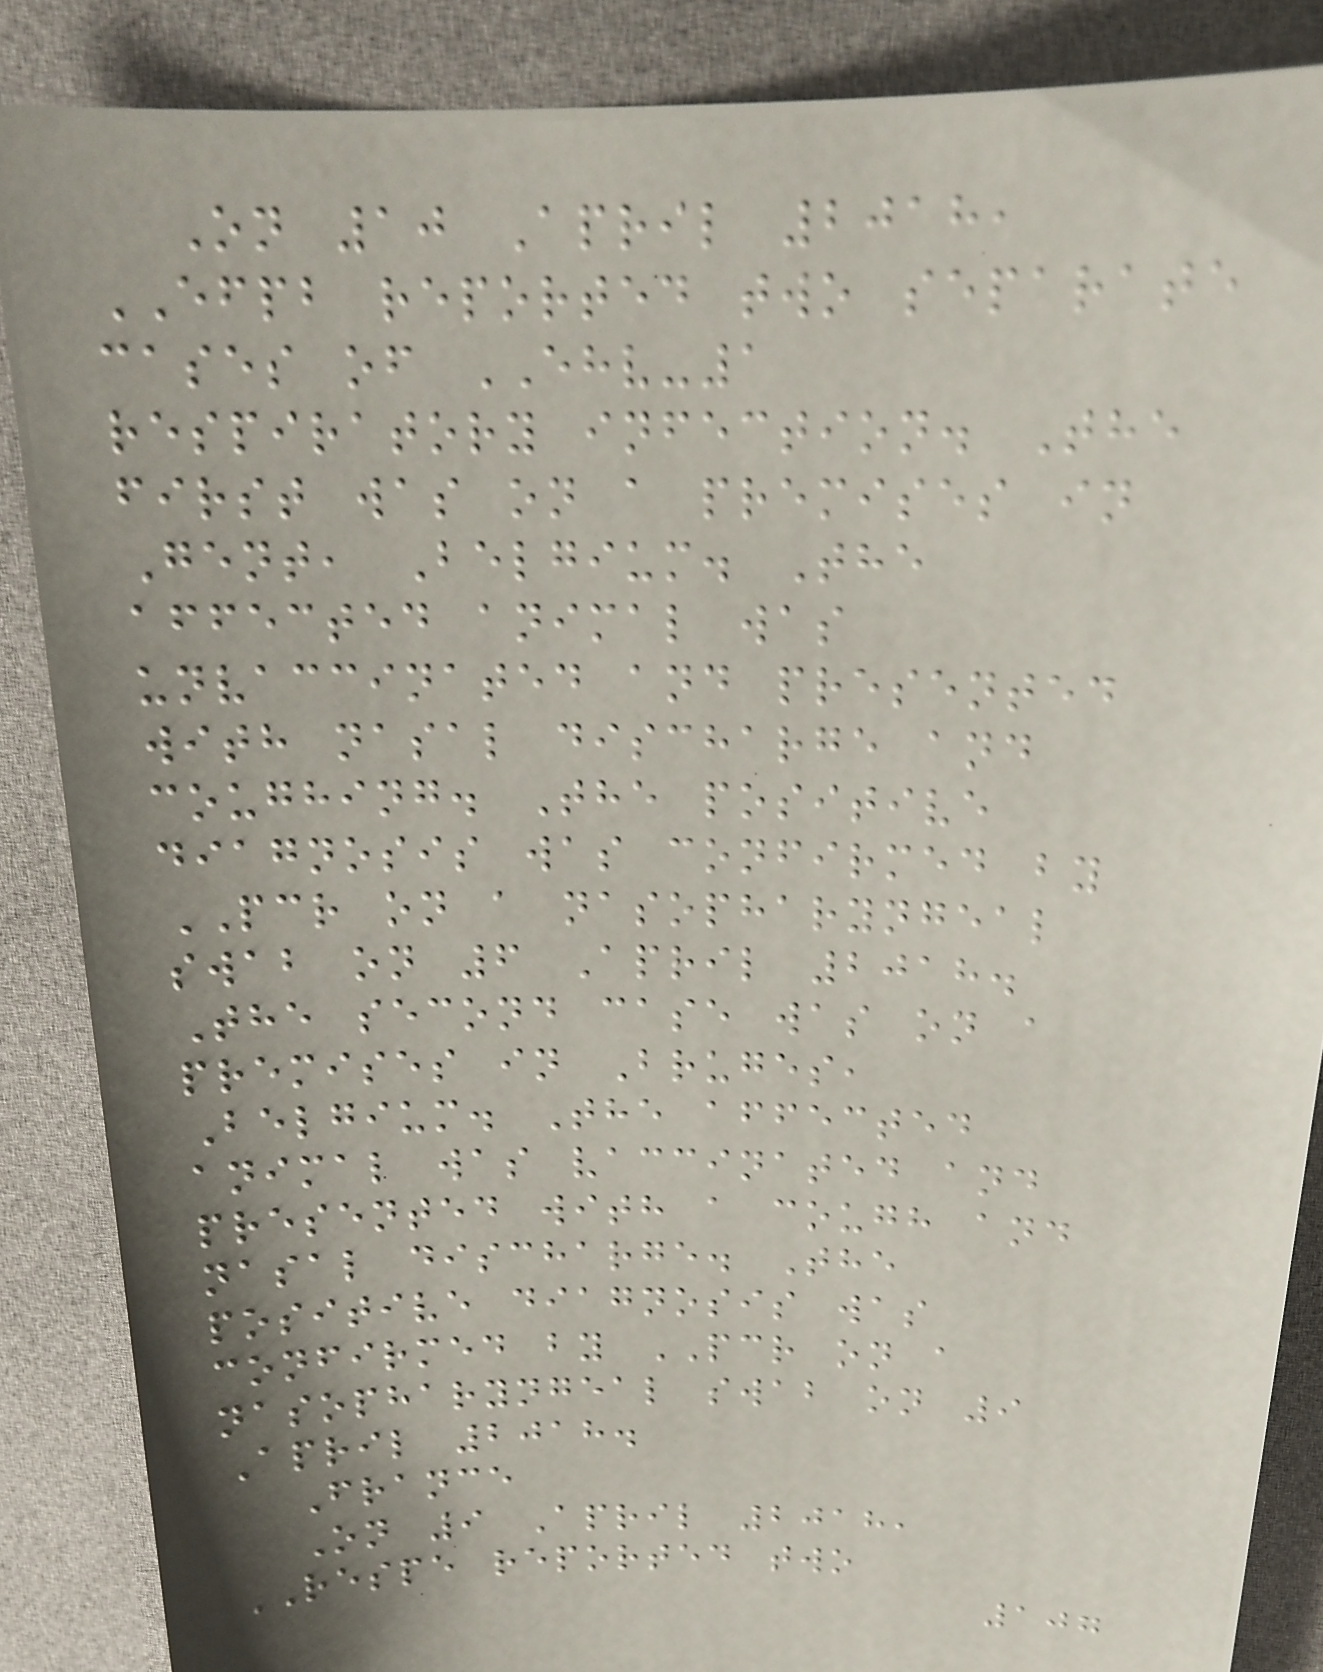On 10 April 2018,
EFPB reported two separate
cases of EHV-1
respiratory infection. The
first was on a premises in
Gent, Belgium. The
affected animal was
unvaccinated and presented
with nasal discharge and
coughing. The positive
diagnosis was confirmed by
PCR on a nasopharyngeal
swab on 6 April 2018.
The second case was on a
premises in Bruges,
Belgium. The affected
animal was vaccinated and
presented with a cough and
nasal discharge. The
positive diagnosis was
confirmed by PCR on a
nasopharyngeal swab on 9
April 2018.
France
On 9 April 2018,
RESPE reported two
107
